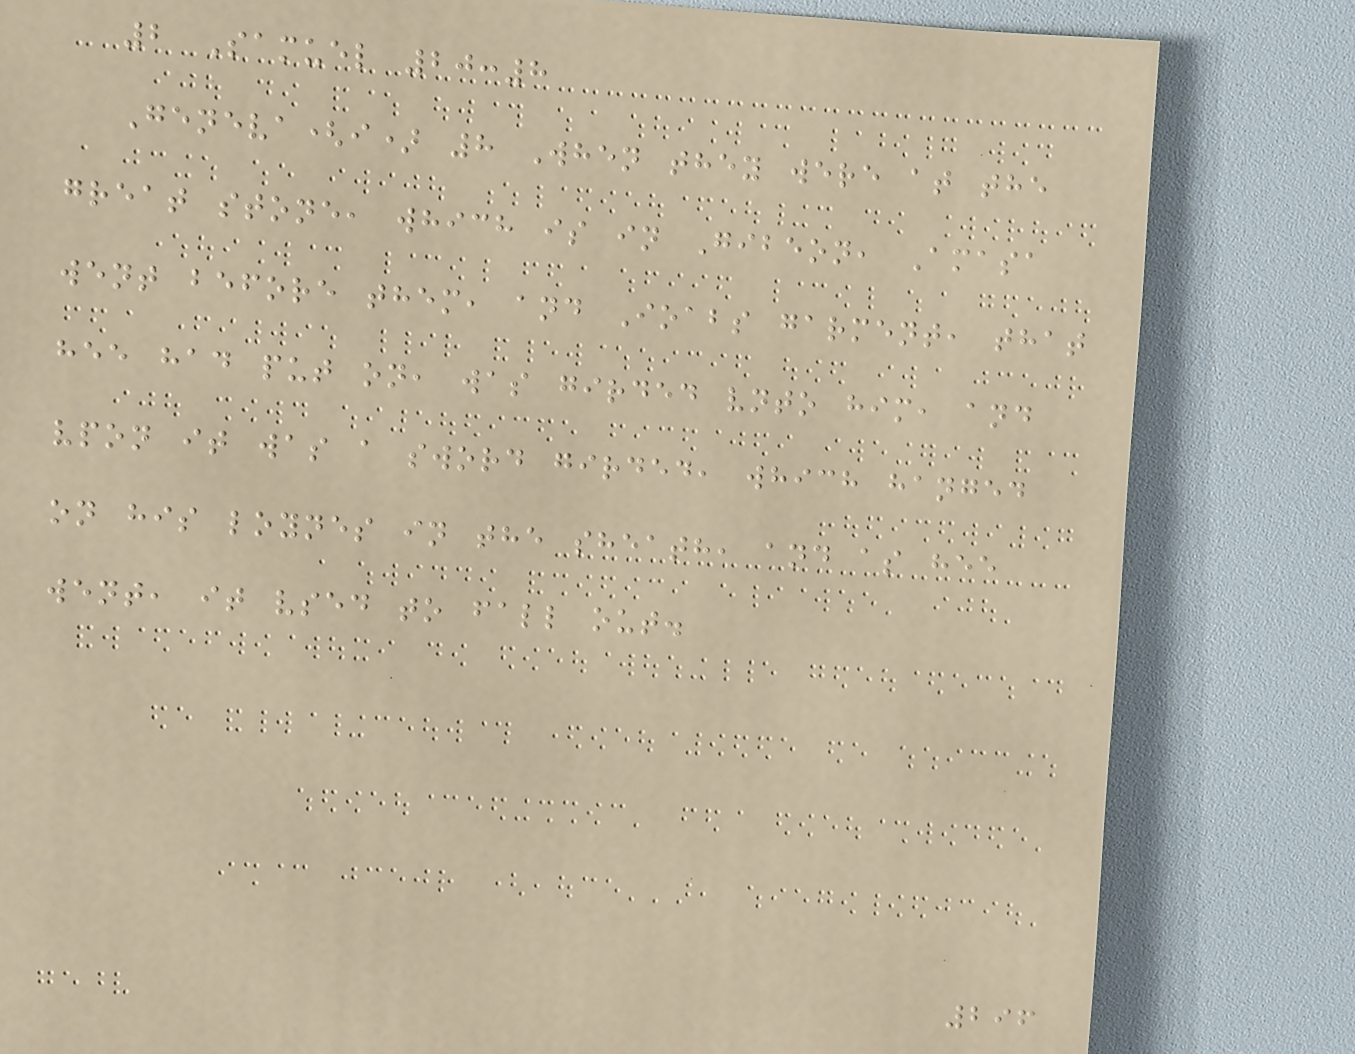2 Samuel 20:8
Geneva(i) 8 When they were at the
great stone, which is in Gibeon, Amasa
went before them, and Ioabs garment, that
hee had put on, was girded vnto him, and
vpon it was a sword girded, which hanged
on his loynes in the sheath, and as hee
went, it vsed to fall out.
296
